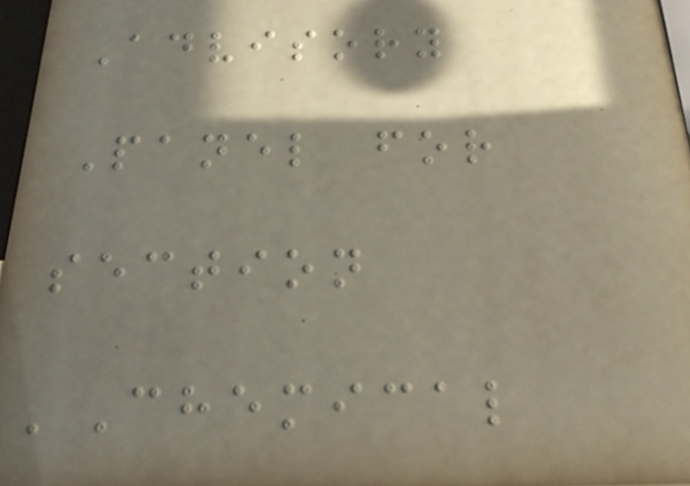Advisory
Panel for
section
'Chemical
